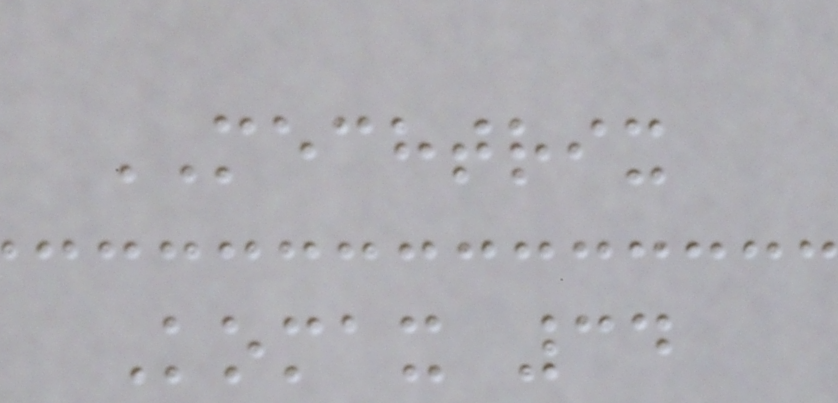MECHTRIX
Komax 34
